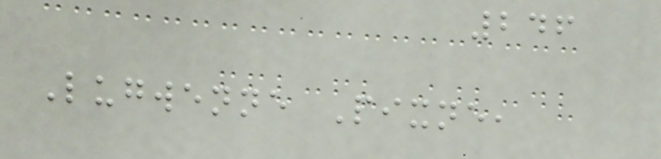246
Lugwenne Pixne,
